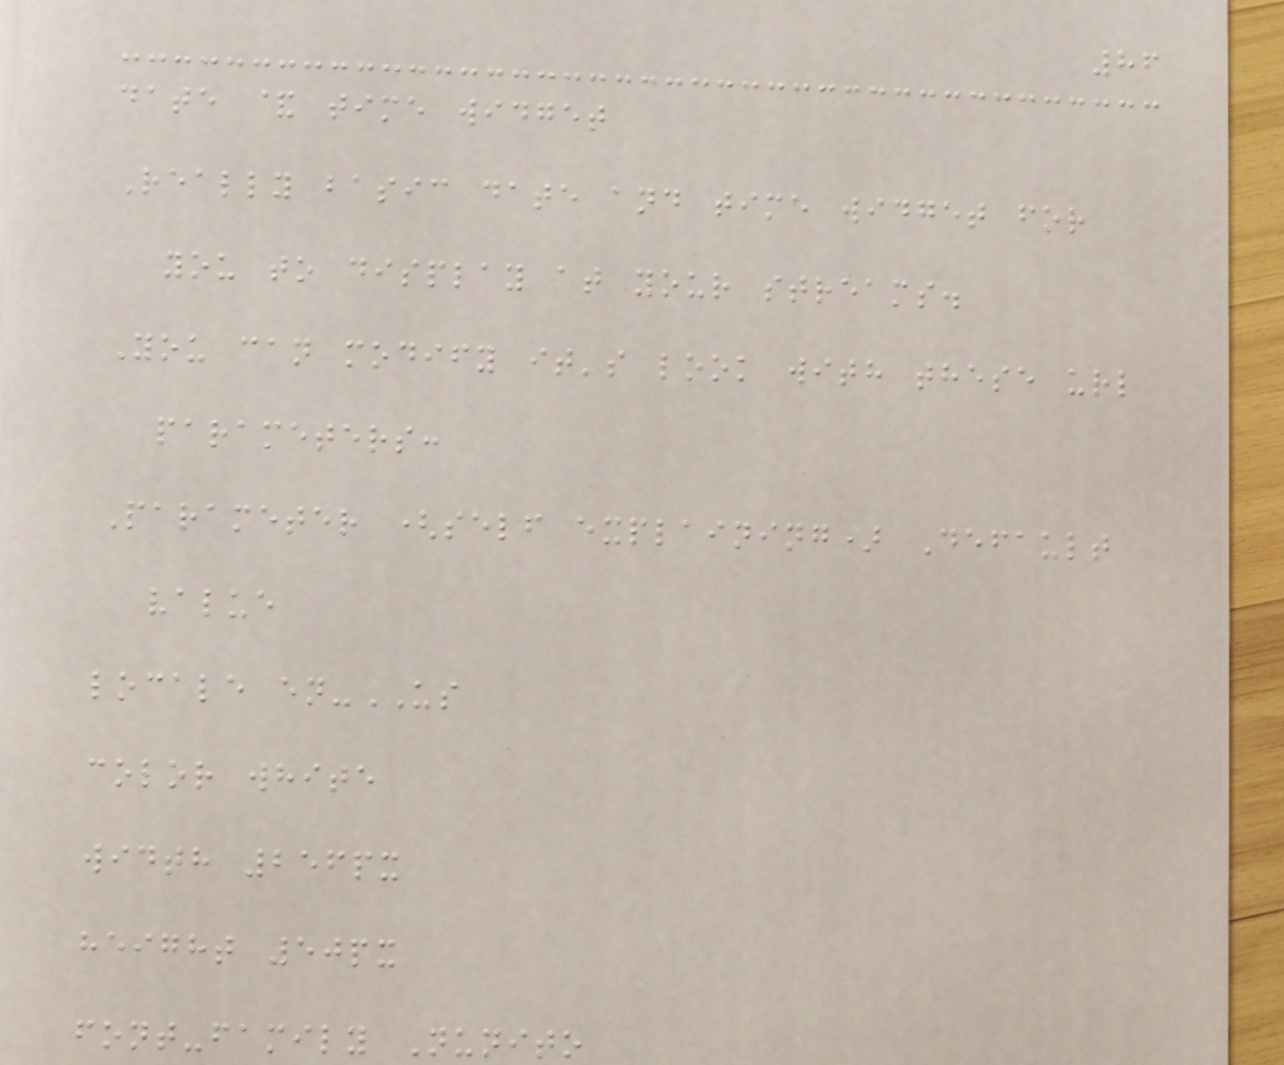86
date & time widget
Really basic date and time widget for
you to display at your streams.
You can modify it's look with these url
parameters:
Parameter (self explaining) Default
value
locale en-US
color white
width 256px
height 50px
font-family Nunito
